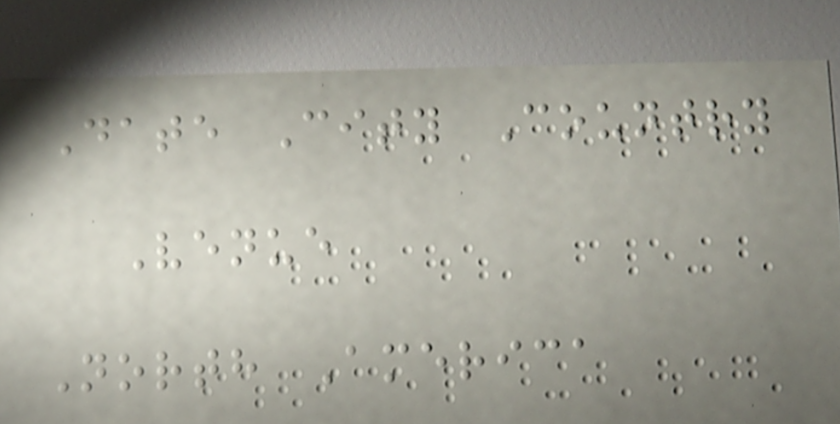Date City Country
Venue
North America
